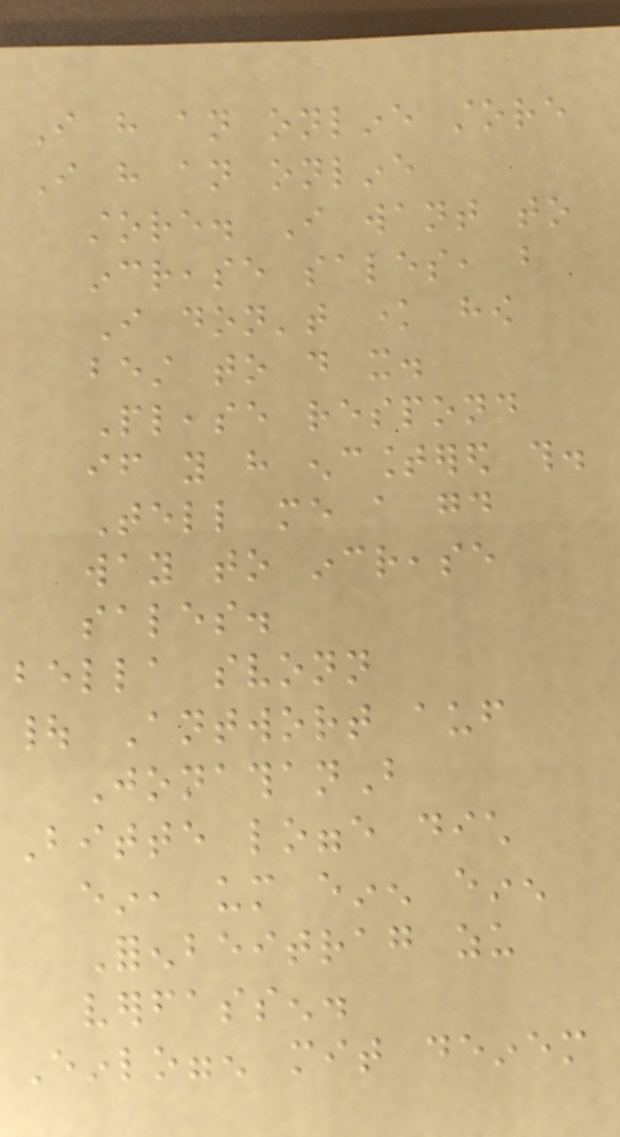I have an online store
I have an online
store. I want to
increase sales, but
I don't know how
best to do it.
Please respond
if you have encountered this.
Tell me a good
way to increase
sales.
bella svonn
| Antwort auf
JonathanB
Bitte logge dich
ein, um einen einen
Forenbeitrag zu
verfassen.
Einloggen mit deinem
